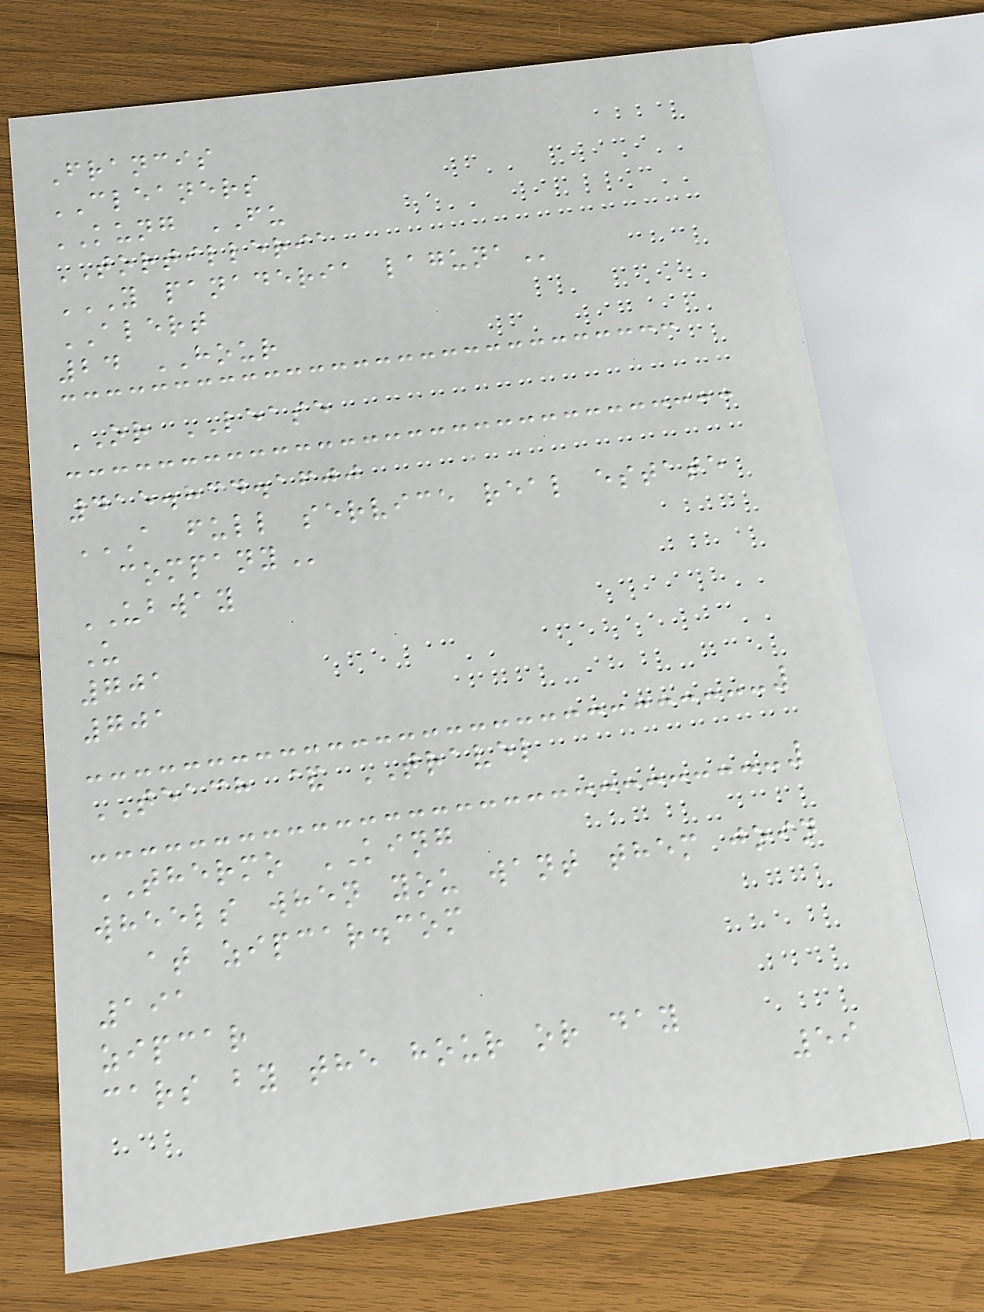Francis
CLEANERS
KUNG FU
TORTILLERIA
Y PANADERIA LAGUNA
ALERT
24 HOUR
OR LEASE
415.834.1600
A FULL SERVICE REAL ESTATE
COMPANY
UBWAY
U
701
701
TEACH & TRAVEL
THERMO KING
wheels when you want them join
at zipcar.com
191
zipcar
cars by the hour or day
59
